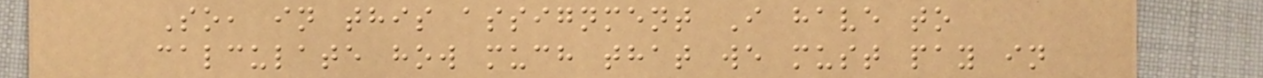So, in this assignment I have to
calculate how much that we must pay in
